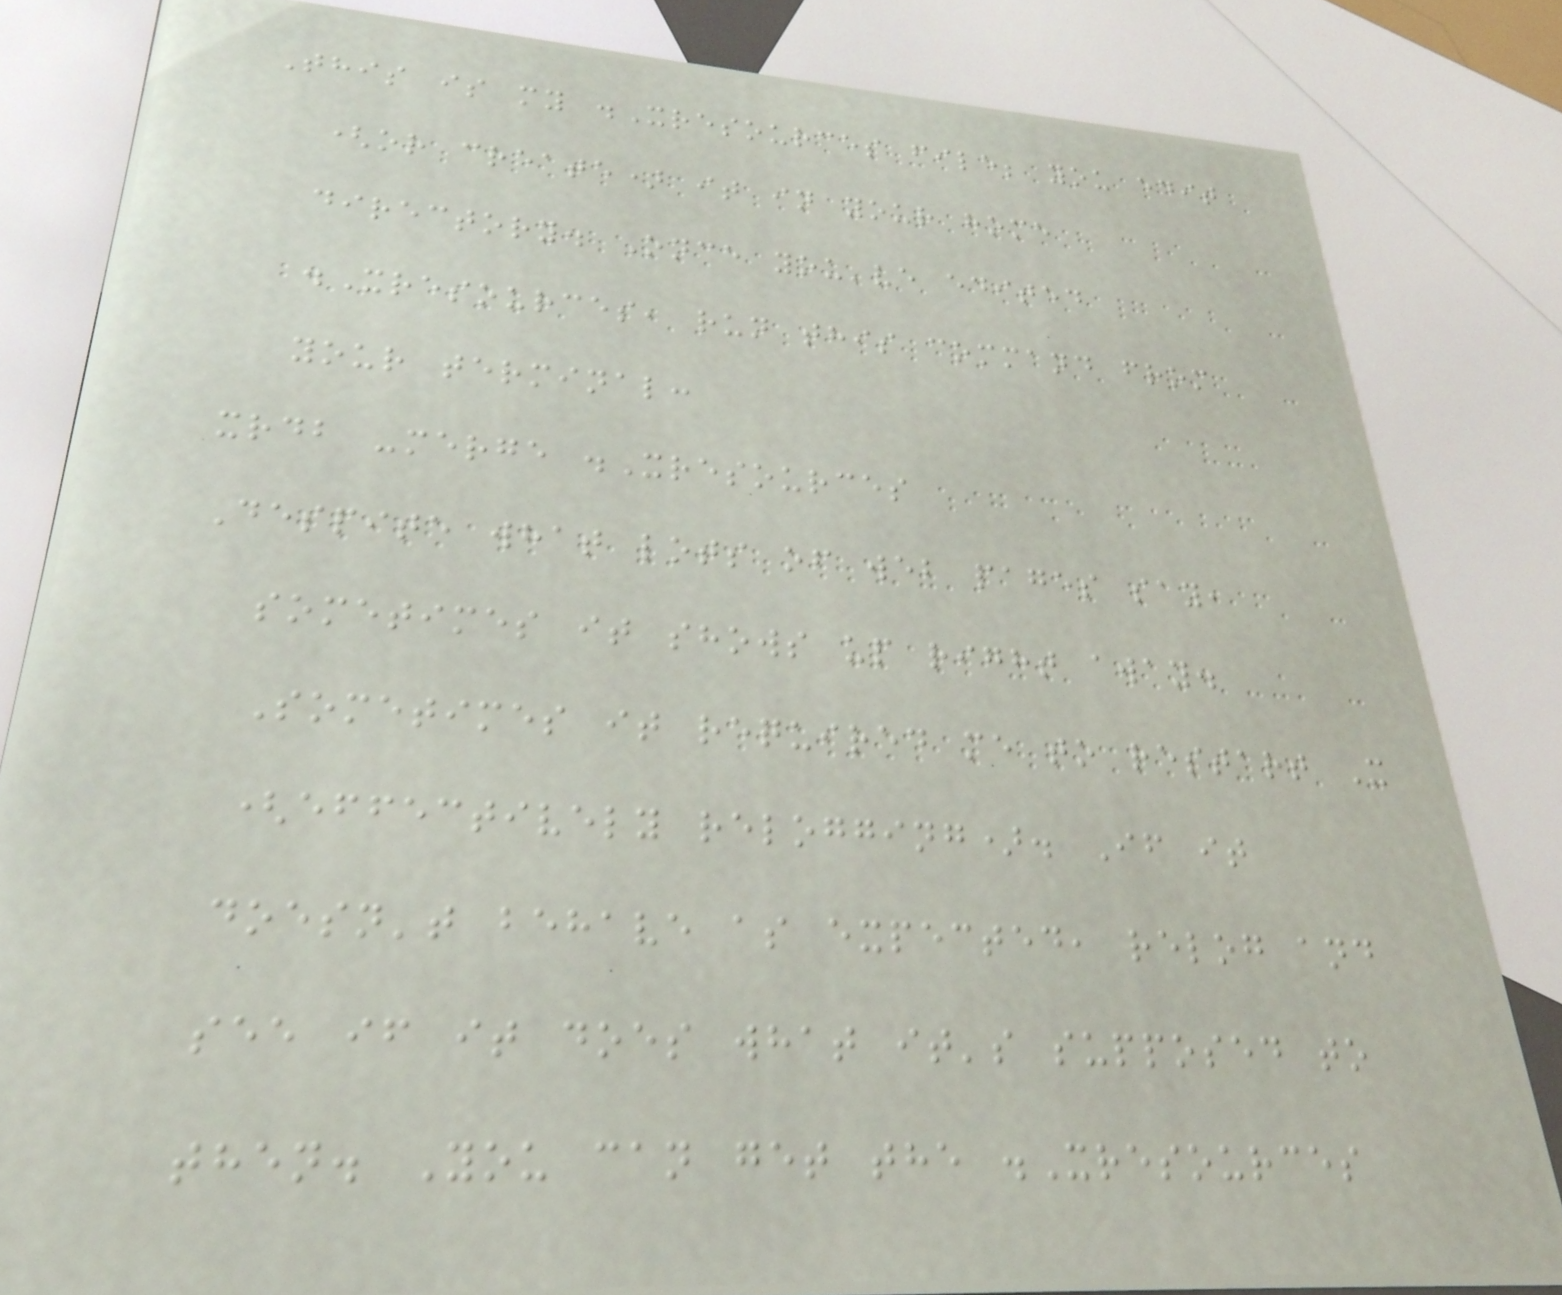This is my .Xresources file; you edit
(or create) it in your home
directory. Once you've edited
.Xresources, run this command from
your terminal:
xrdb -merge .Xresources
Despite what lots of web pages say,
sometimes it shows up right away.
Sometimes it required me to restart X
(effectively relogging). If it
doesn't behave as expected, relog and
see if it does what it's supposed to
then. You can get the .Xresources
